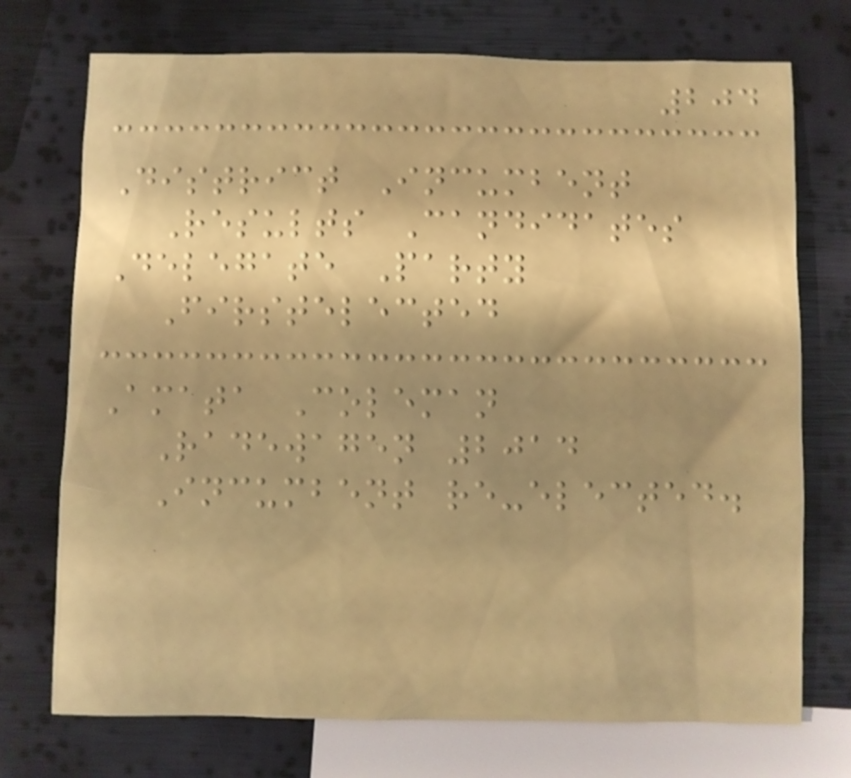204
District Incumbent
Results Candidates
Delegate Party
Firstelected
Amata Coleman
Radewagen 2014
Incumbent re-elected.
